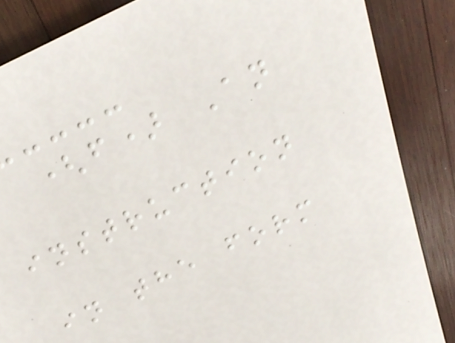(f) An
instruction
in the form
